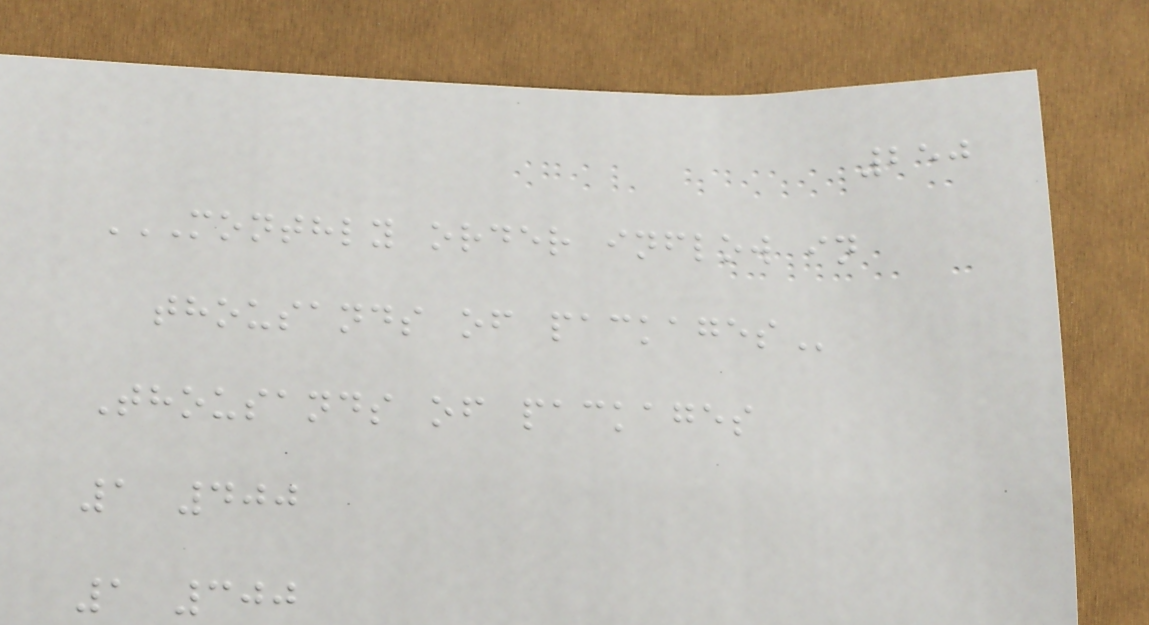250
MONTHLY ORDER INFLOW IN
THOUSANDS OF PACKAGES
Thousands of packages
1 400
1 300
